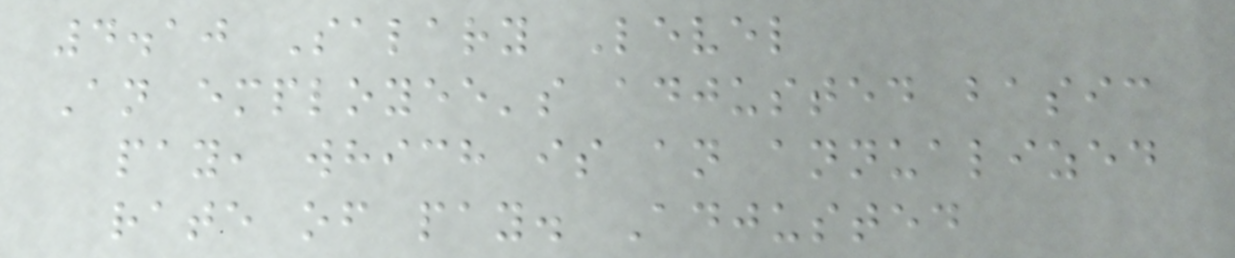4.10 Salary Level
An employee's adjusted basic
pay, which is an annualized
rate of pay. Adjusted
